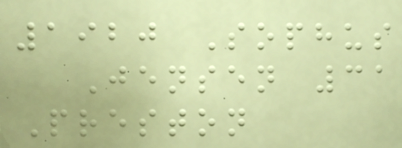1920 Sophus
Jensen 31
Preston
